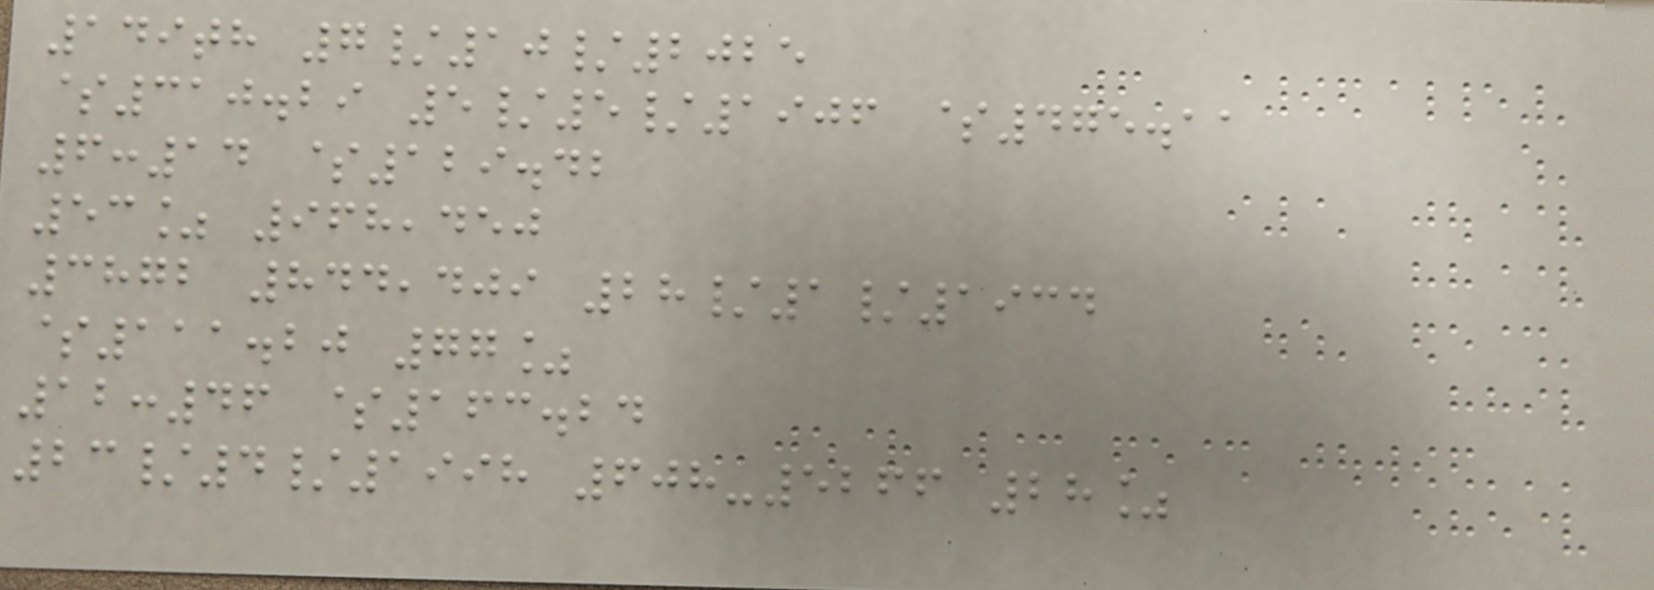149th 7/10/2025
$310.29 5/5/1906 $475.11
6:14 $129.42
53% 968,450
3872 844,409 28/1/1934
$111.20 77%
12:46 $163.24
23/4/1998 608-5266 28%
